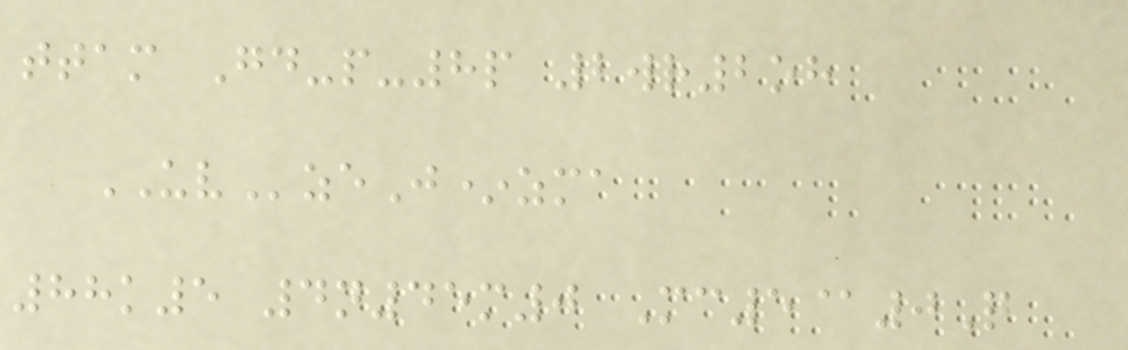ttam Gd-p-8p 2wr2oh
UVzeJ*zma
88k5 4n45m0 Mc5@0Q
